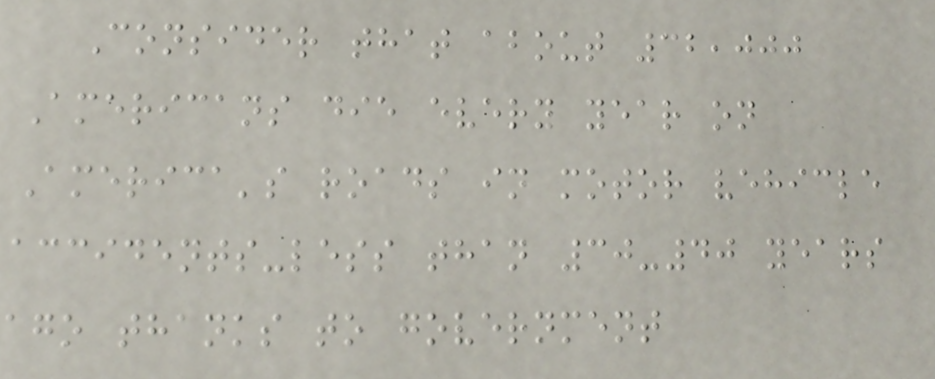Consider that about 32,000
Americans die every year on
America's roads in motor vehicle
accidents-less than 30-40 years
ago thanks to government
